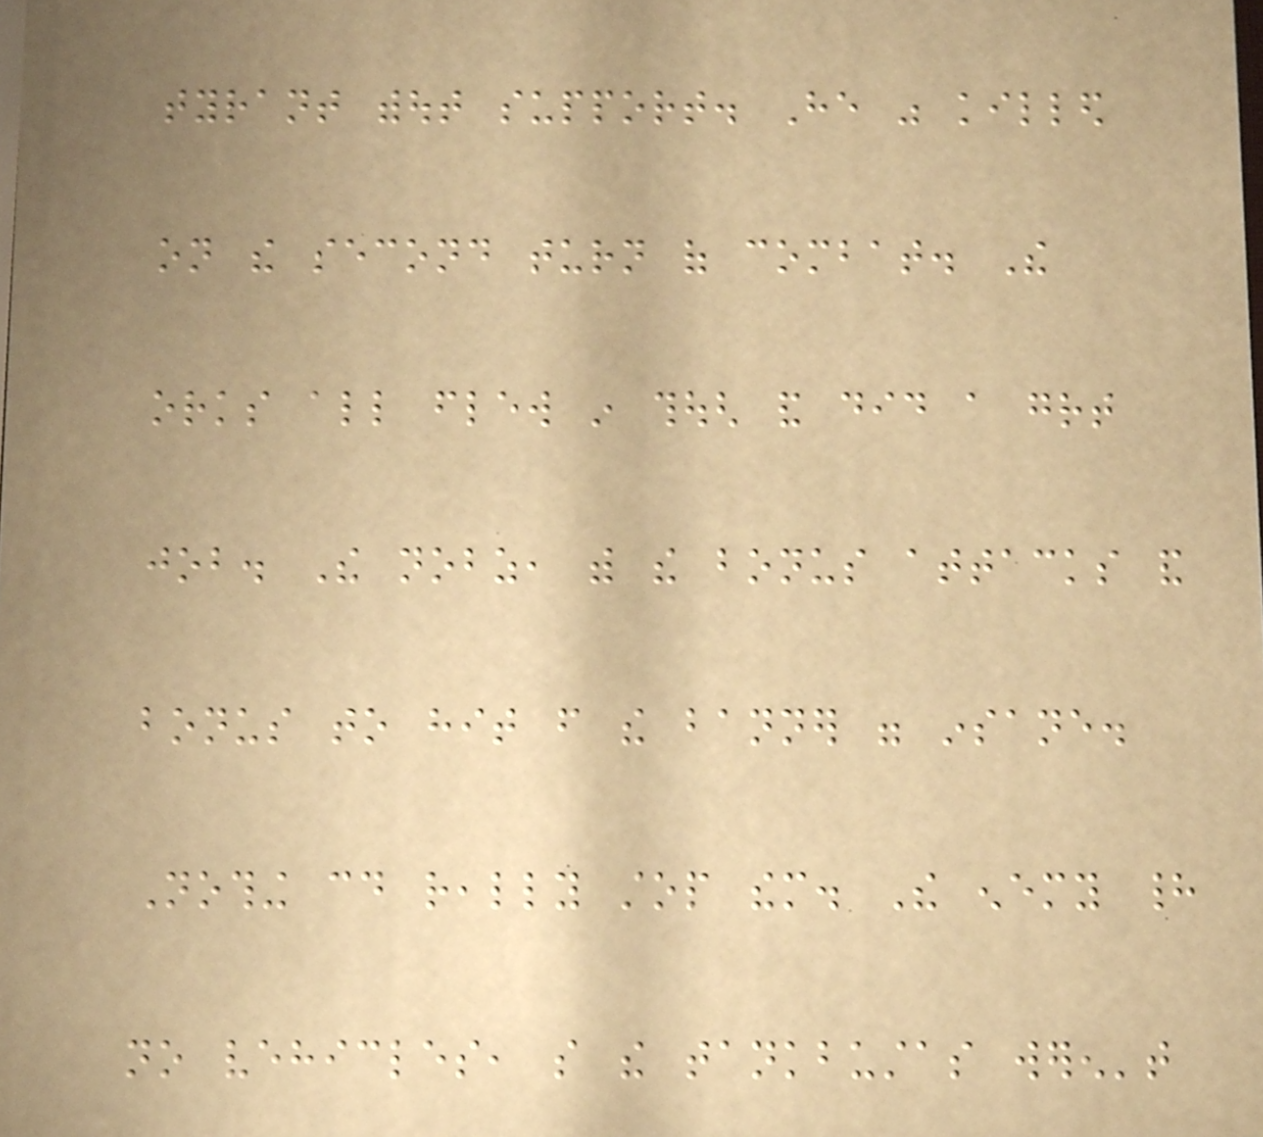tyrant without support. He was killed
on the second turn of combat. The
orks all flew in though and did a great
job. The nobz, with the bonus attacks and
bonus to hit from the banner were insane.
Nothing could really stop them. The enemy had
no vehicles, so the tankbustas weren't
